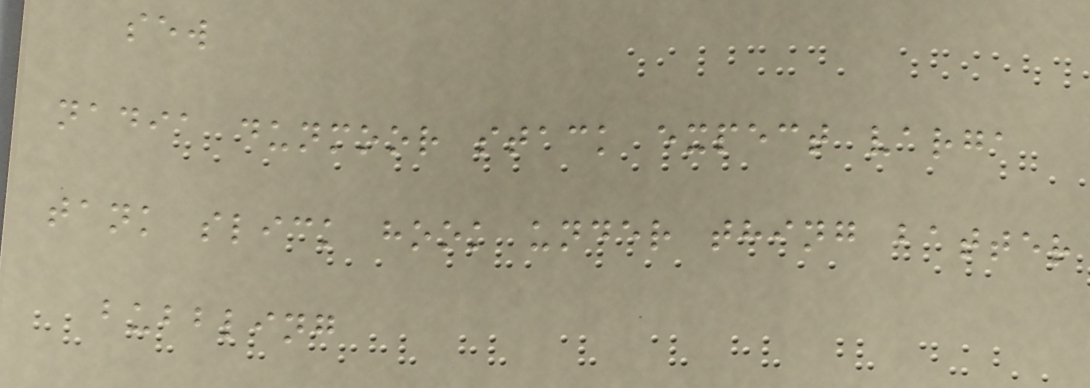sew
nadia dunmoor stack expect varga
tank slick hook under thing batter
bubbling
